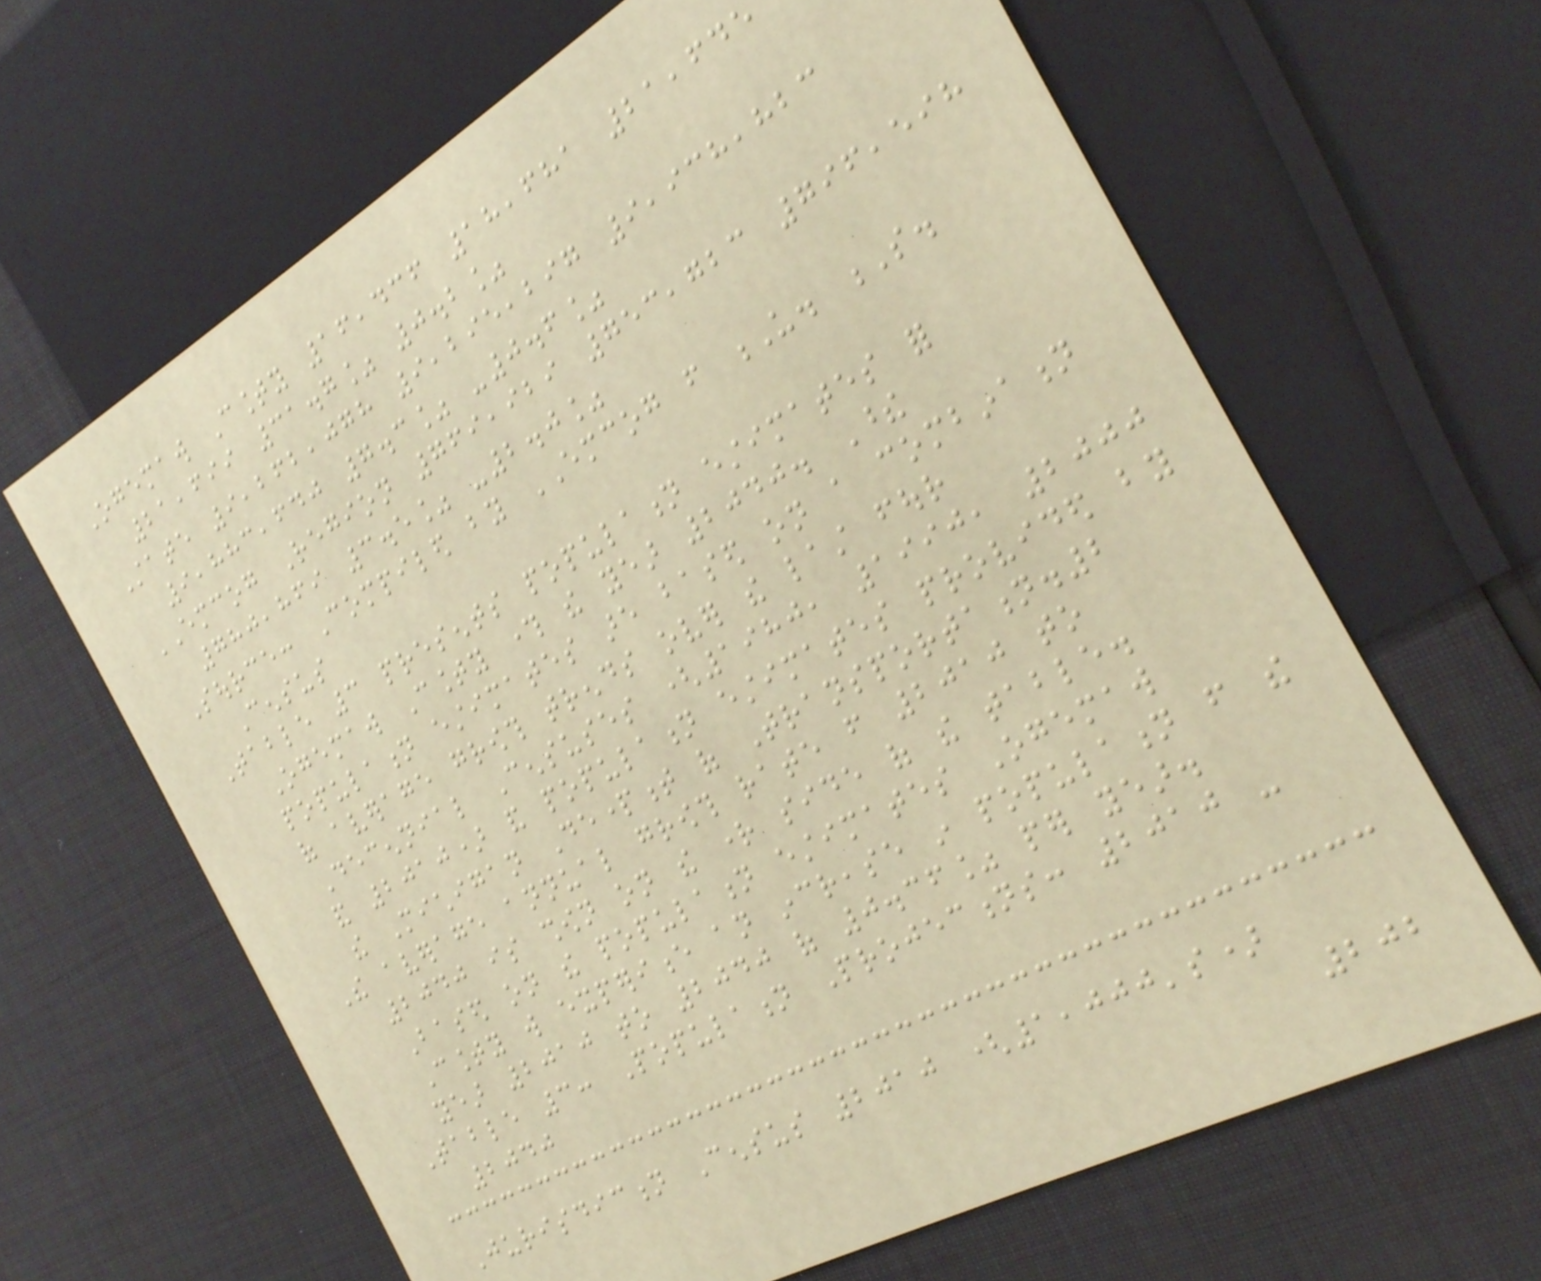Ogemaw County 16,436 18,681 21,645
21,699 31.7% 0.2%
State 9,262,078 9,295,297 9,938,823
9,883,640 7.3% -0.6%
EMCOG Region 769,929 753,723 796,598
780,869 3.5% -2.0%
Source: Compiled by EMCOG from U. S.
Census
Table 3 presents population estimates for
Ogemaw County through the year 2040. These
population estimates are based on a combination
of average growth trends over the last four
Decennial Censuses (1980, 1990, 2000
and 2010) and population estimates provided by
the Michigan Department of Transportation.2
The average annual growth rate from 2010 to
2040 is shown on the right side of the table.
Based on the population estimates Ogemaw
County will experience an increase in population from the
year 2010 to 2040 of 0.36% per year.
Table 3: Population Projections: 2010 -
2040
Jurisdiction Census 2010 (1,000's)
202
